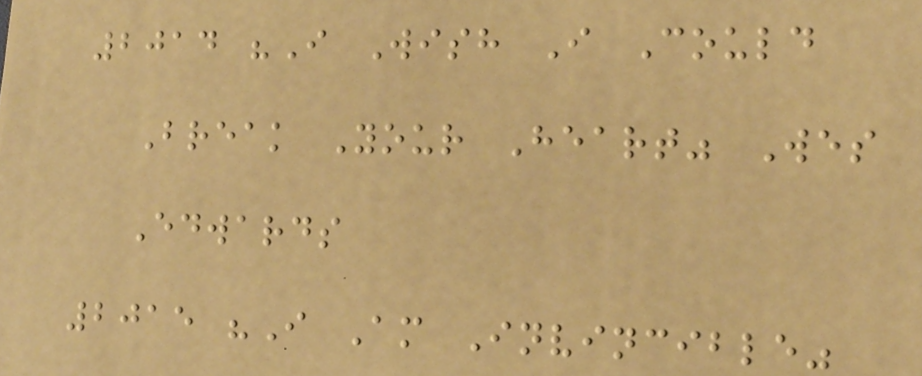2014 "I Wish I Could
Break Your Heart" Wes
Edwards
2015 "I Am Invincible"
